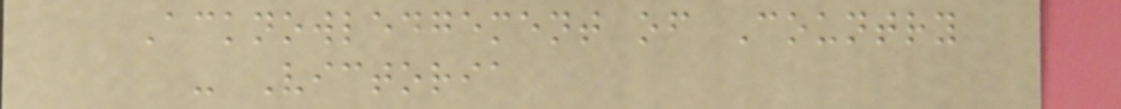Acknowledgement of Country
- Victoria
